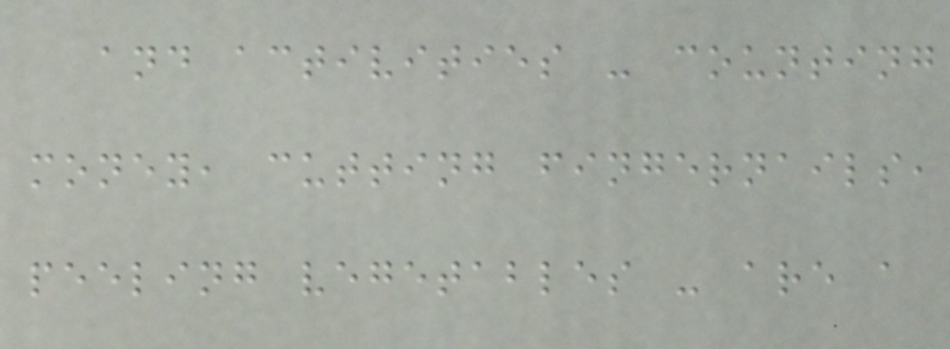and activities - counting
money, cutting fingernails,
peeling vegetables - are a
